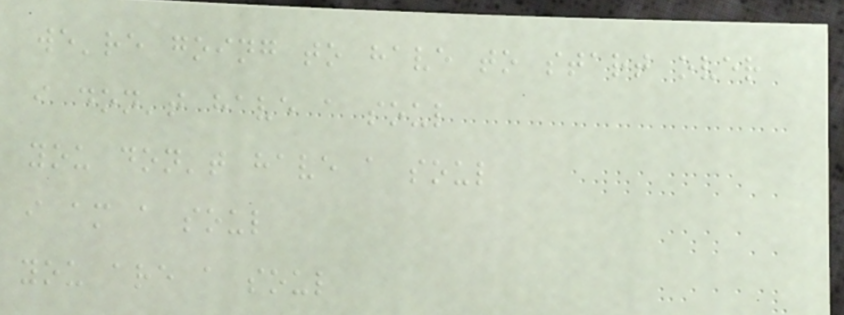we're going to have to start over
i don't have a soul
you don't have a soul
i am a soul
you are a soul
